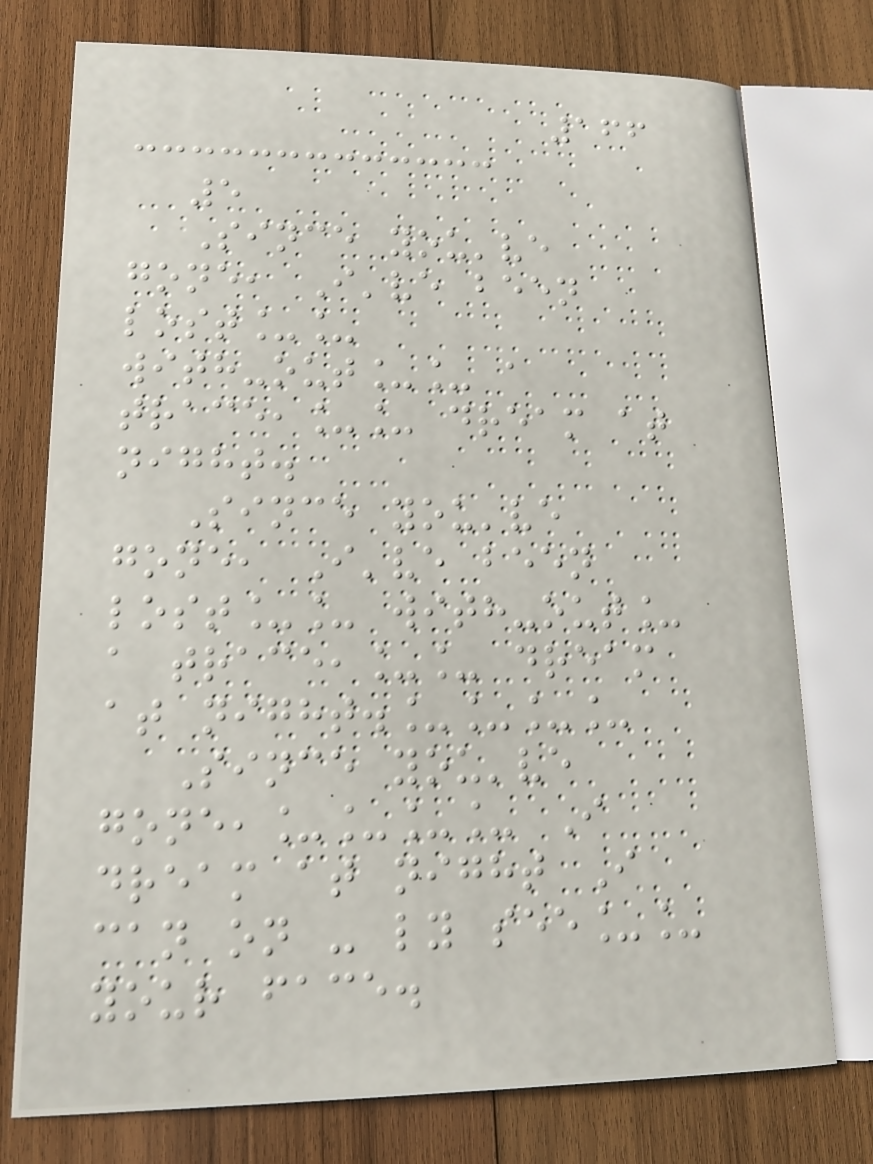166
5
Since you've
gone, I've been
lost__
with-out__ a
trace,__ dream at
night.
Since you've
gone, I've been
lost__ with-out_
a trace,__ dream
at night.____
Since you've
gone,____ I
dream at night I
can on - ly see__
your face.
